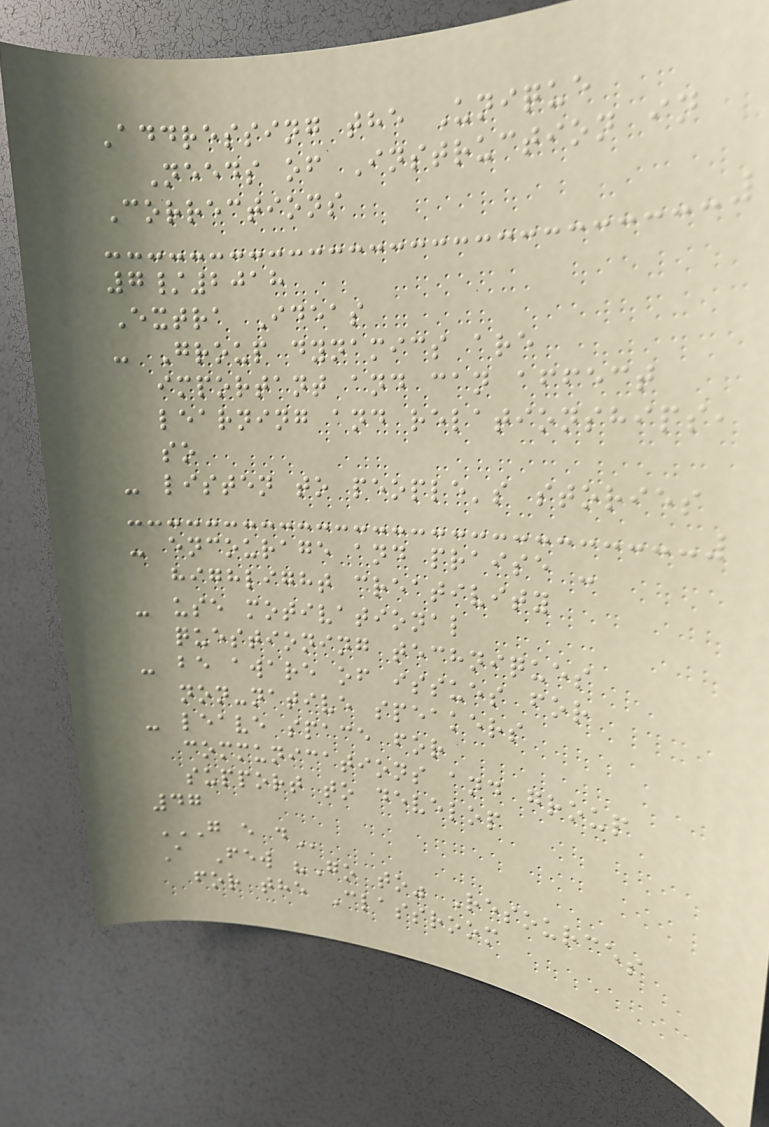Addressing the Unique
Needs of Instruction in
Corrections
7/2018
Extra Ideas
- Group dynamics are
important and can affect
learning and relationships,
so
- listen to people's stories
- encourage and praise -
highlight creativity
- use motivational
questioning techniques
- be aware of issues for
non-native speakers
- leave space for
communications and group
support to develop
47
G E D
A Few "Go to" Resources
for the Classroom
